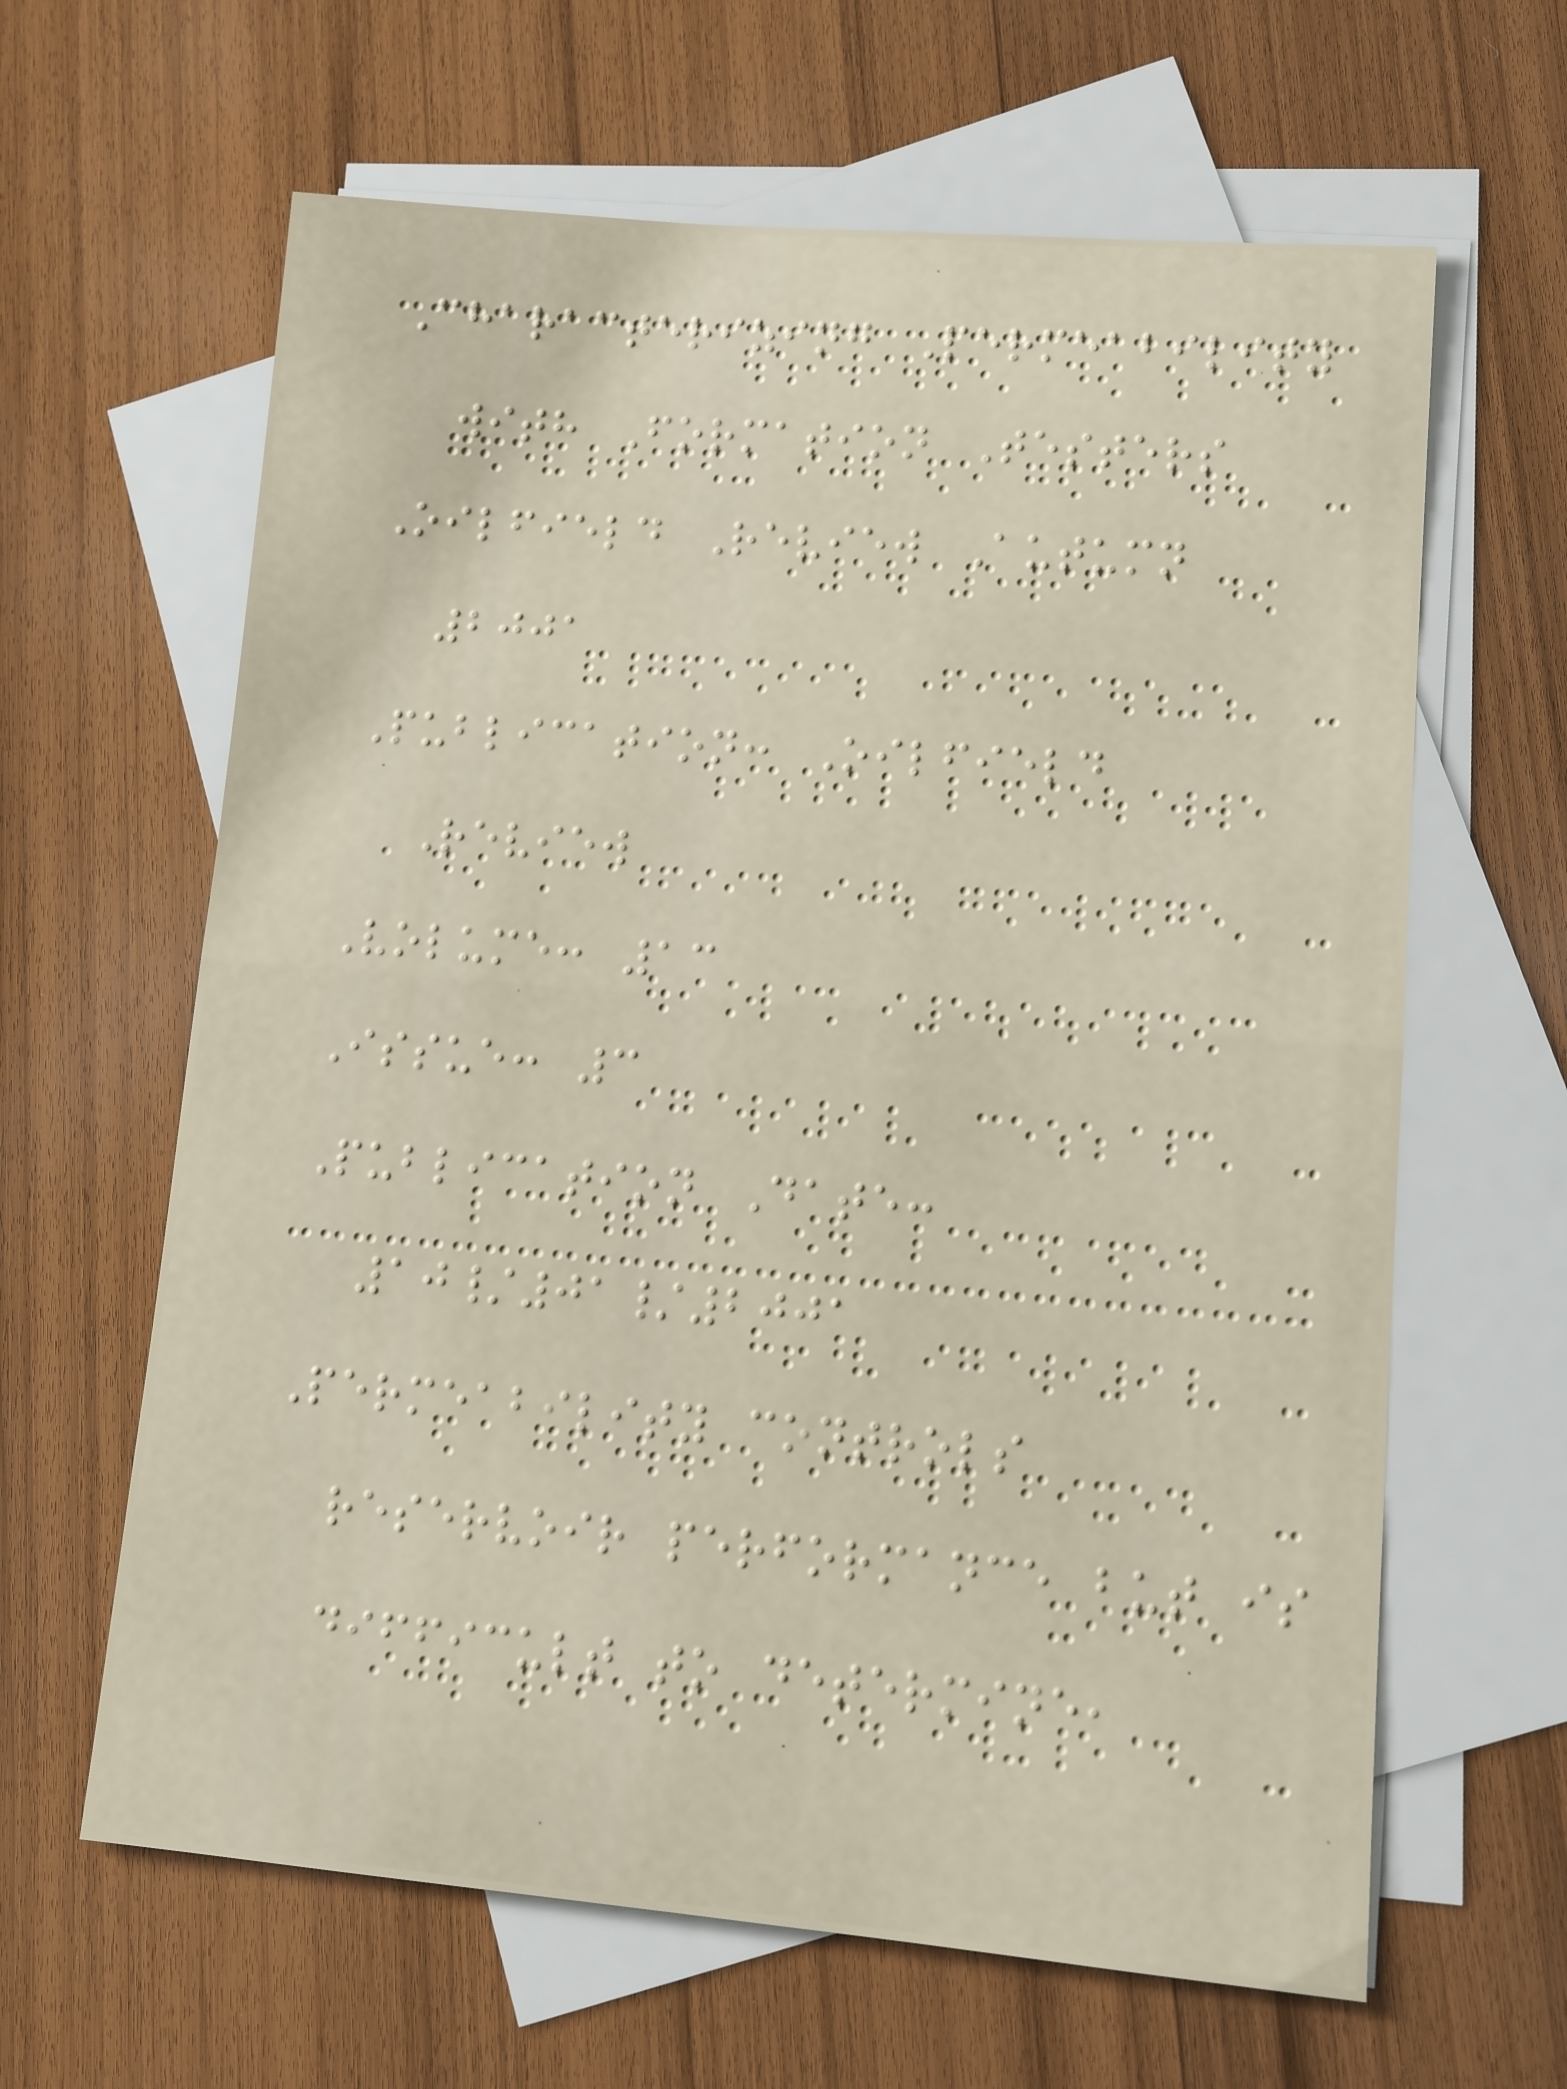Characterizing Permeability
with Formation Testers
Oilfield Review Autumn
2001
Publication: Oilfield
Review
Volume: 13
Issue: 3
Publication Date:
10/01/2001
Permeability controls
reservoir performance but is
difficult to determine,
